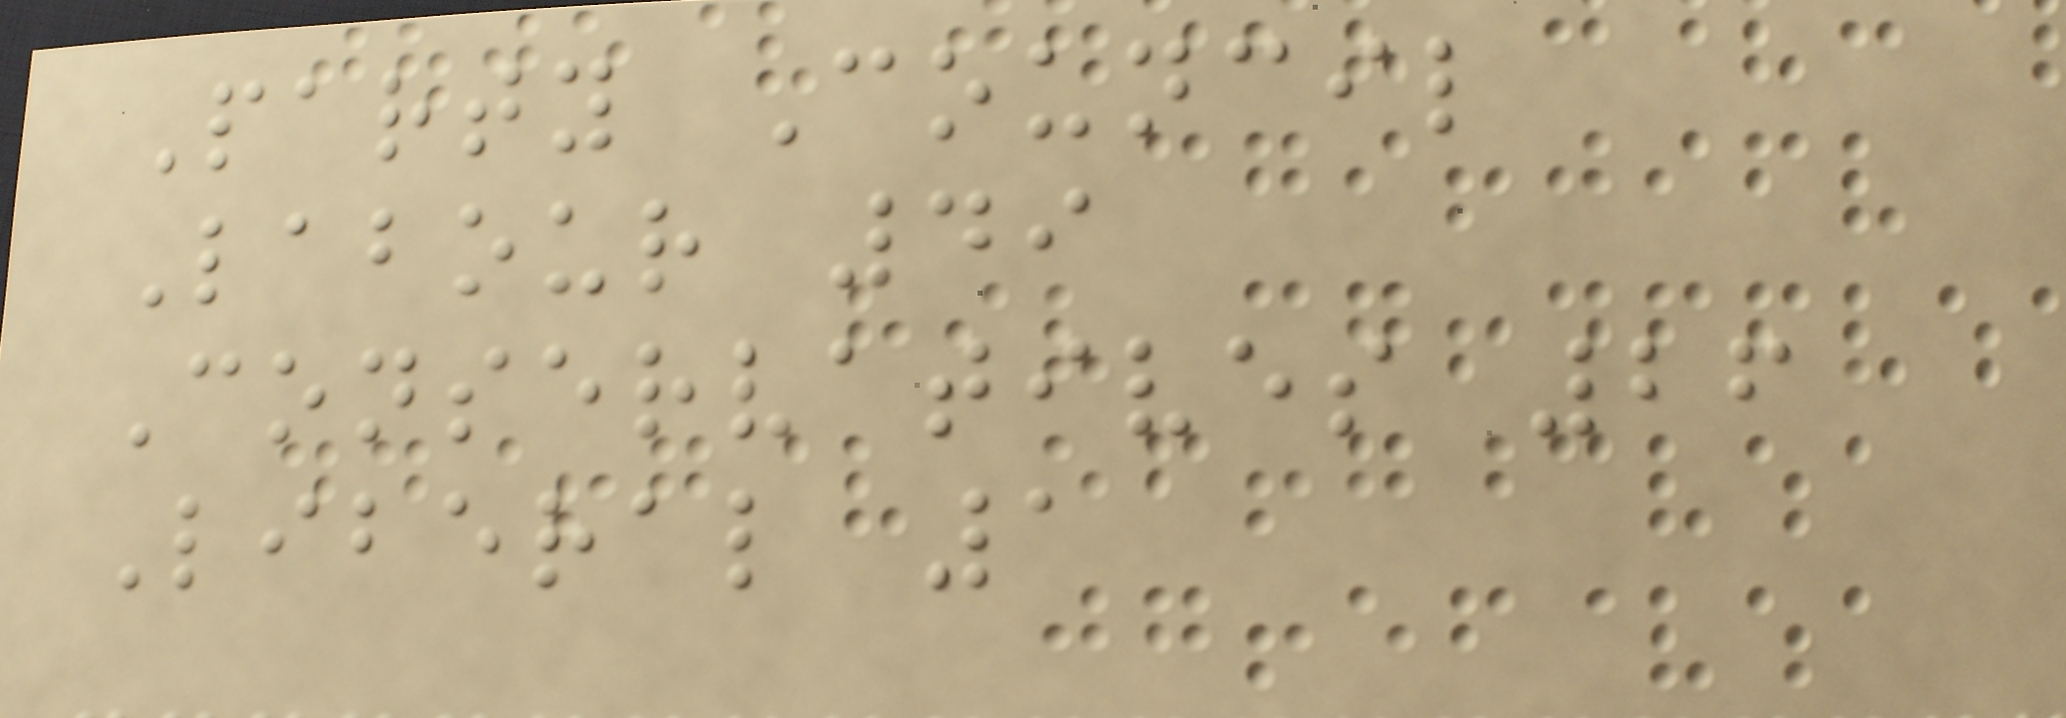Party Council
Labour 49
Conservatives 26
Liberal 1
